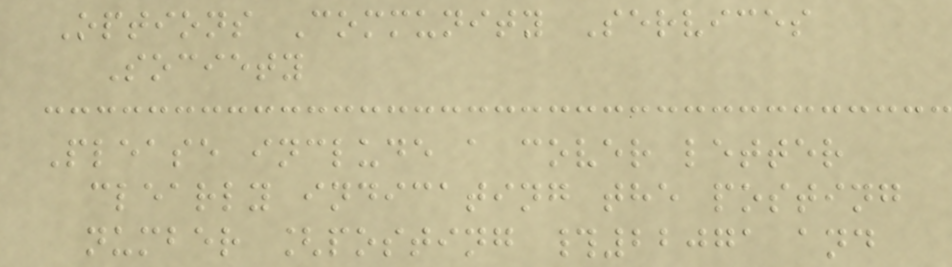Options Community Services
Society
Please include a cover letter
clearly indicating the posting
number [posting #22071 and
